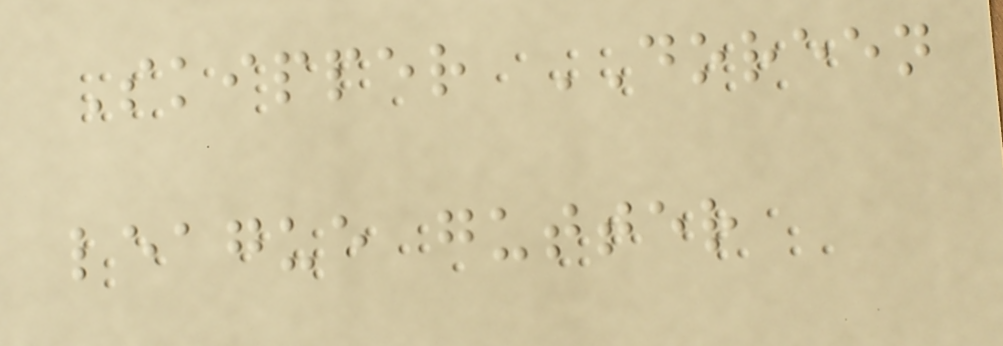Skipper DOREEN
league gutter
